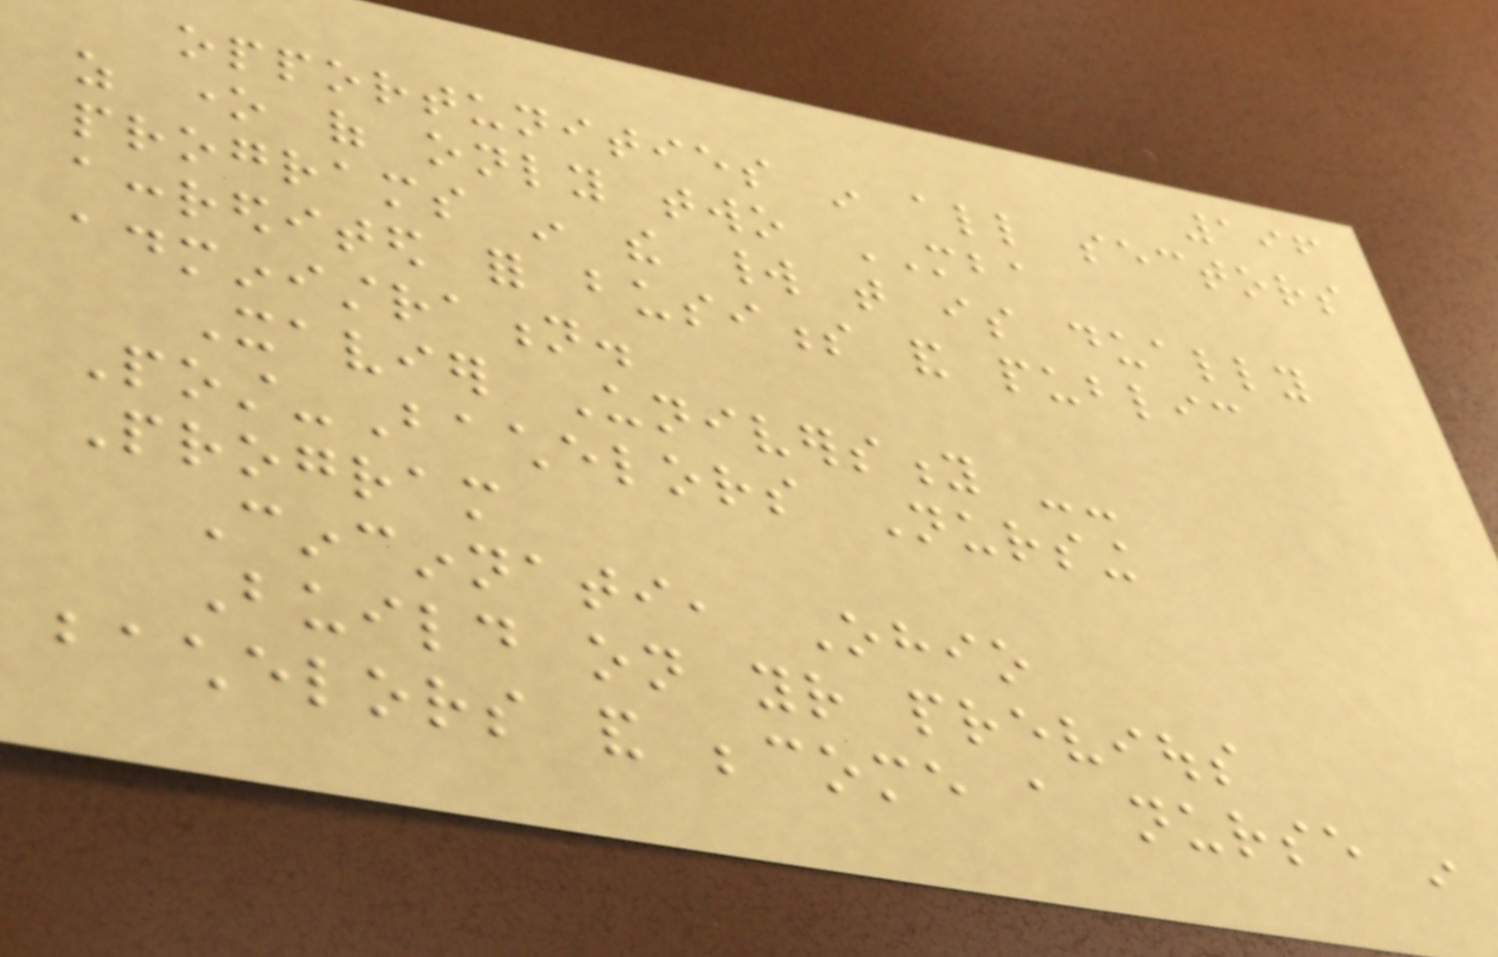196
opportunities in all sectors
as one of only two MBA
programs in the world that is dually
accredited for business and public
administration.
Xavier University --
Post-Bachelors Nursing
Program
Cincinnati, Ohio
Build on your previous
bachelors and become a nurse in
